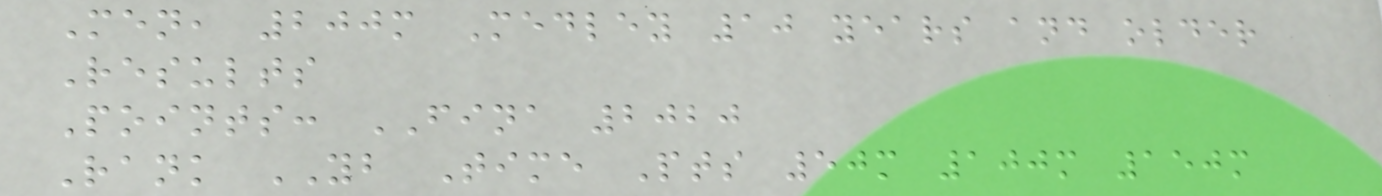Men, 200m Medley 10 years and older
Results
Points: FINA 2020
Rank YB Time Pts 50m 100m 150m
